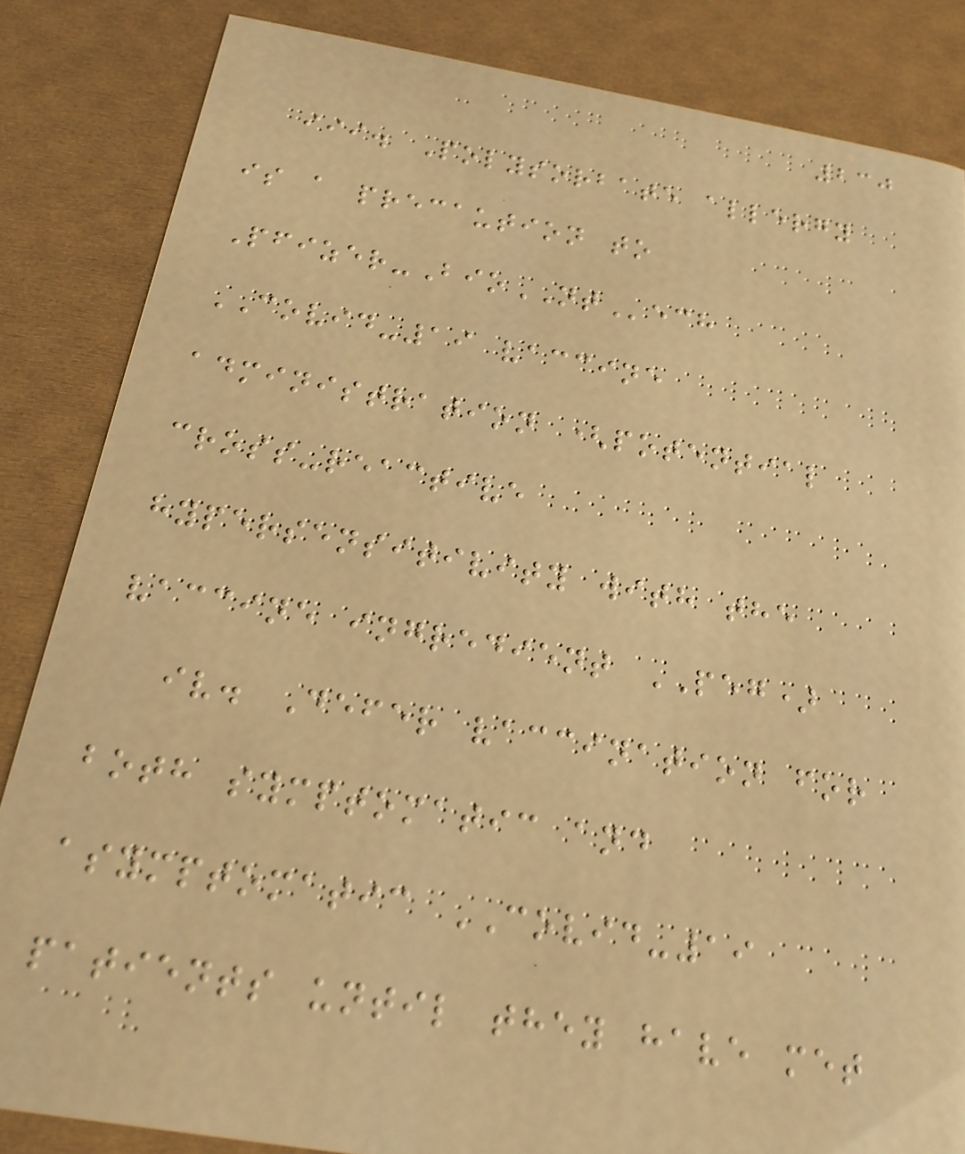230
iii. Polysorbate allergy
is a precaution to
Pfizer-BioNTech
COVID-19 vaccine
administration (potential
cross-reactive
hypersensitivity with the
vaccine ingredient PEG)
iv. Defer vaccination for
both symptomatic and
asymptomatic COVID-19
patients until they have met
